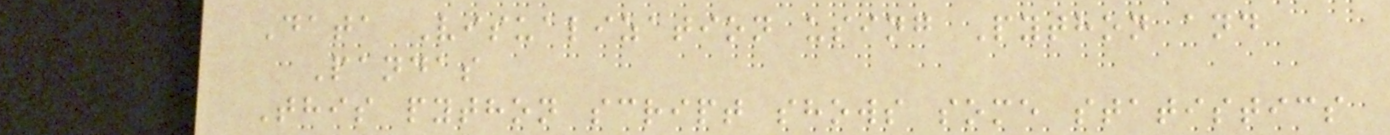Data Visualization using Python and
Pandas
This python script shows some statistics
